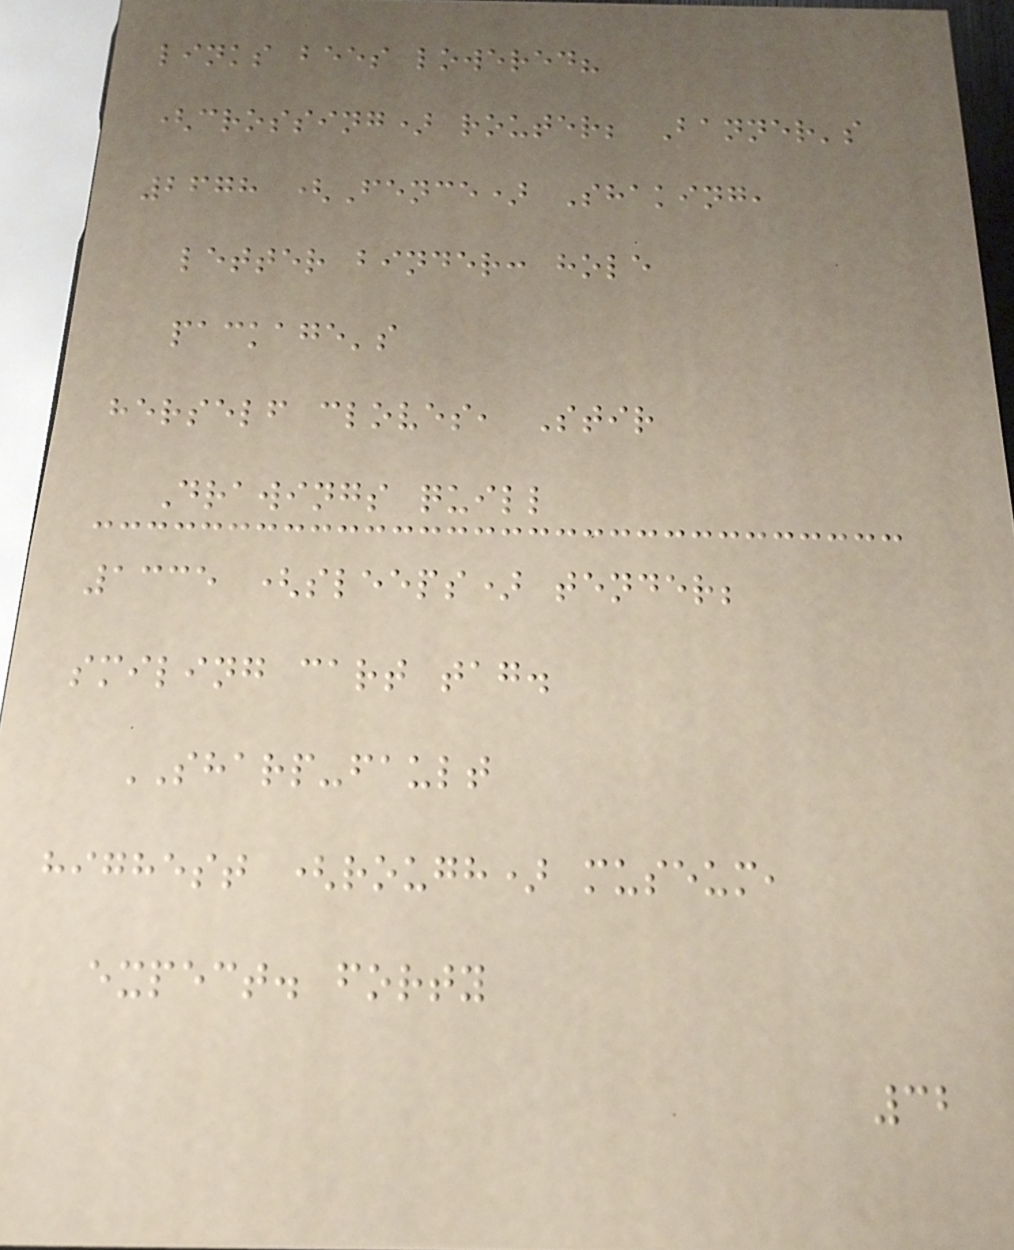links bees lowered?
(crossing) router; Banner's
2678 (Fence) Shaking,
letter binder: hole
package's
herself cloves, Stir
Drawings quill
1335 (sleeps) tender;
smiling cart tag.
SHARP-fault
highest (rough) museum,
expect. forty
32
